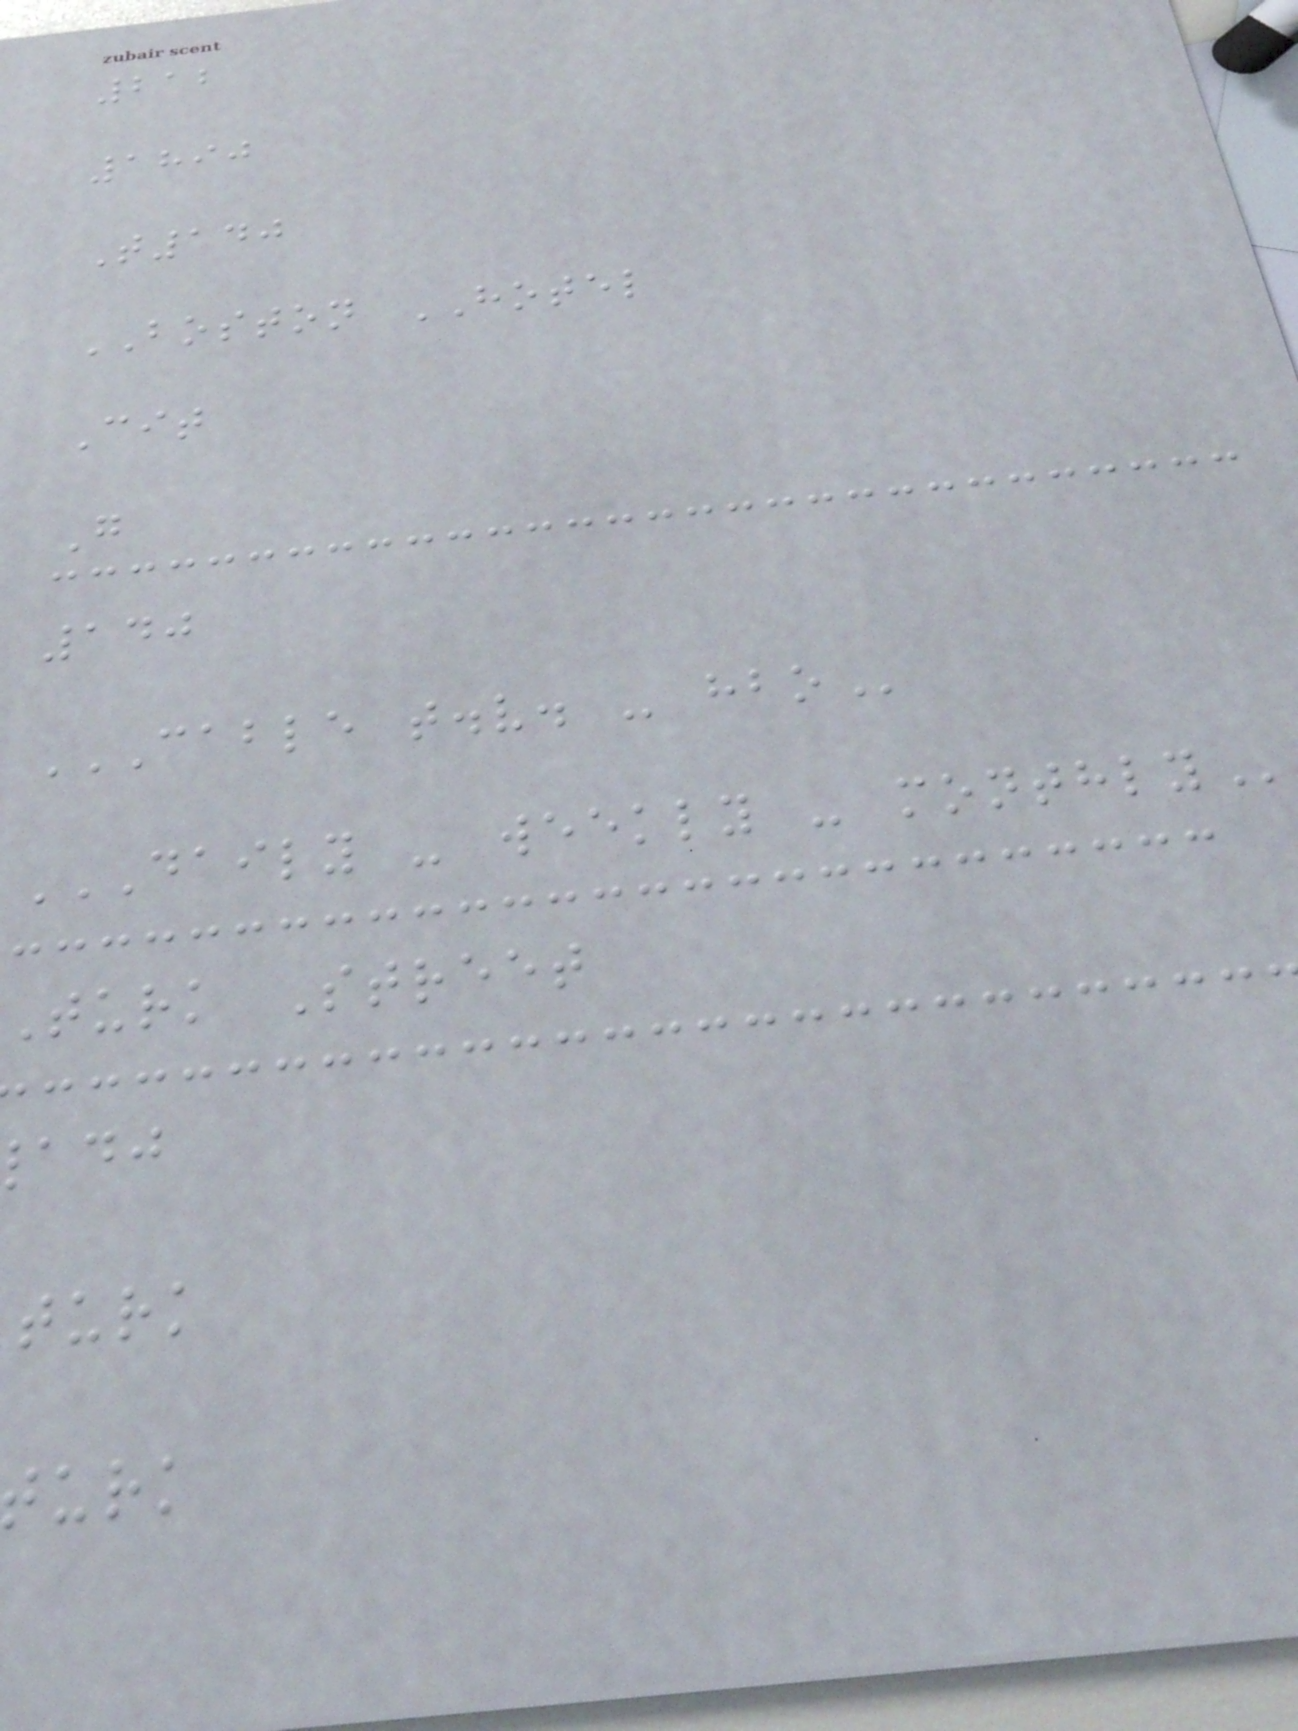212
1890
T140
BOSTON HOTEL
Cit
G
140
CABLE T.V. - HBO
DAILY - WEEKLY - MONTHLY
Turk Street
turk
